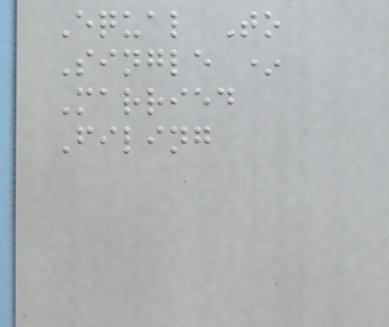Equal To
Single *
Married
Filing
